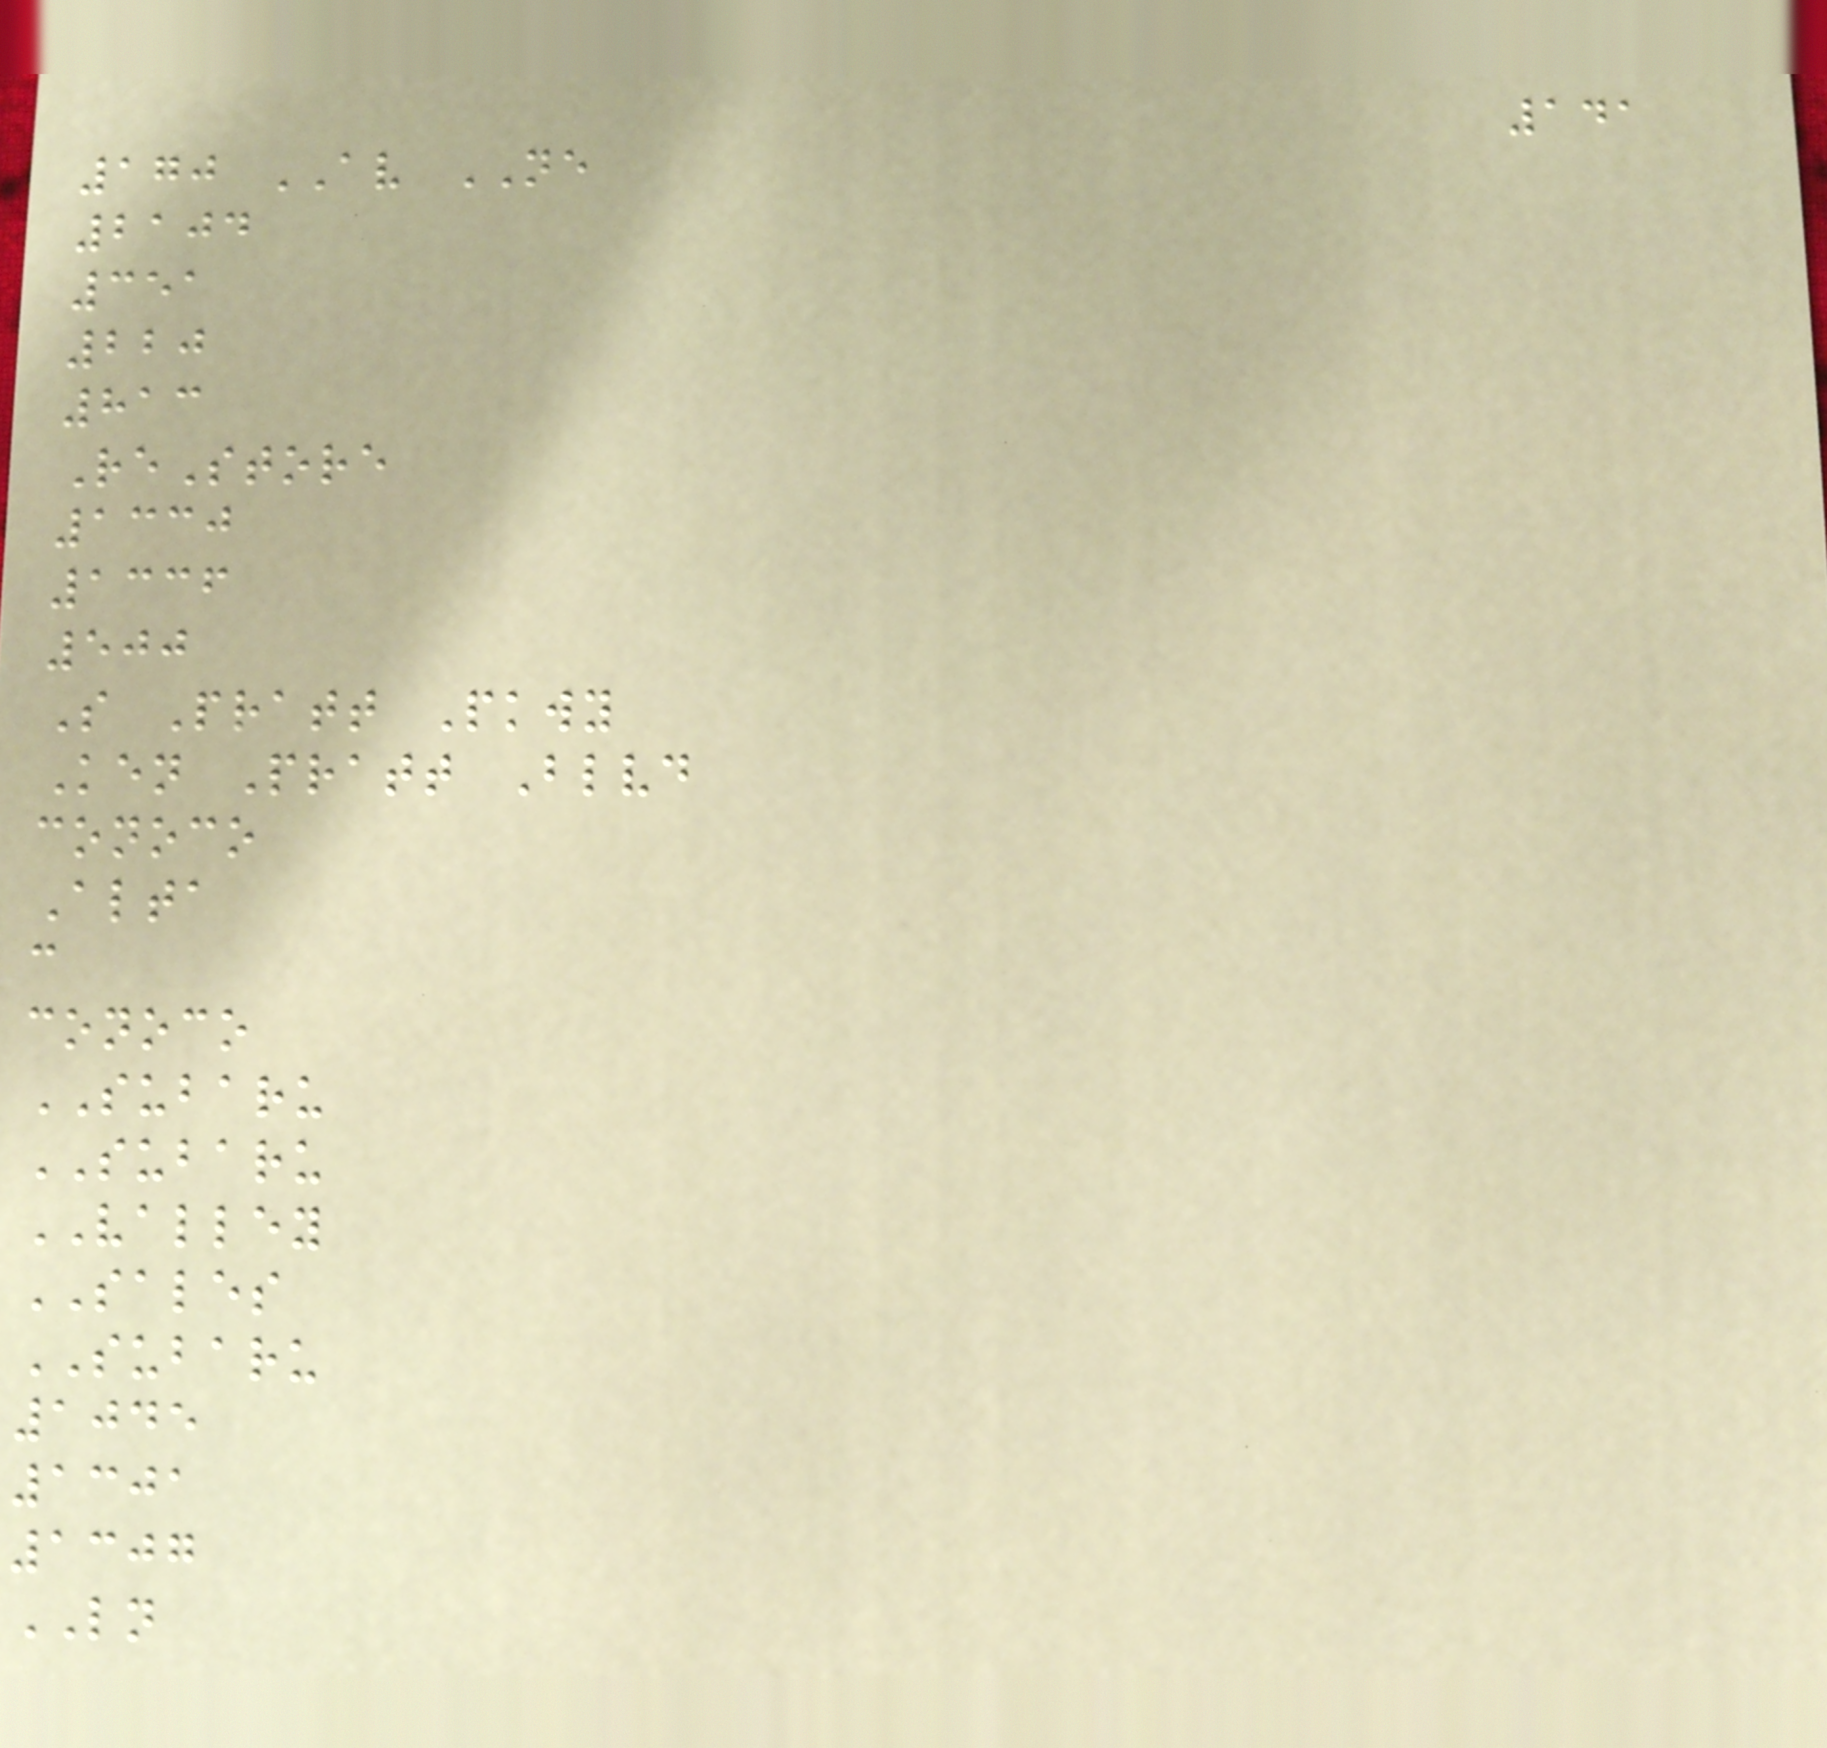141
170 AV NE
2104
351
220
813
ReStore
1330
1336
500
S Pratt Pkwy
Ken Pratt Blvd
conoco
Alta
c
conoco
SUBARU
SUBARU
VALLEY
SALES
SUBARU
1045
1301
1307
LN
